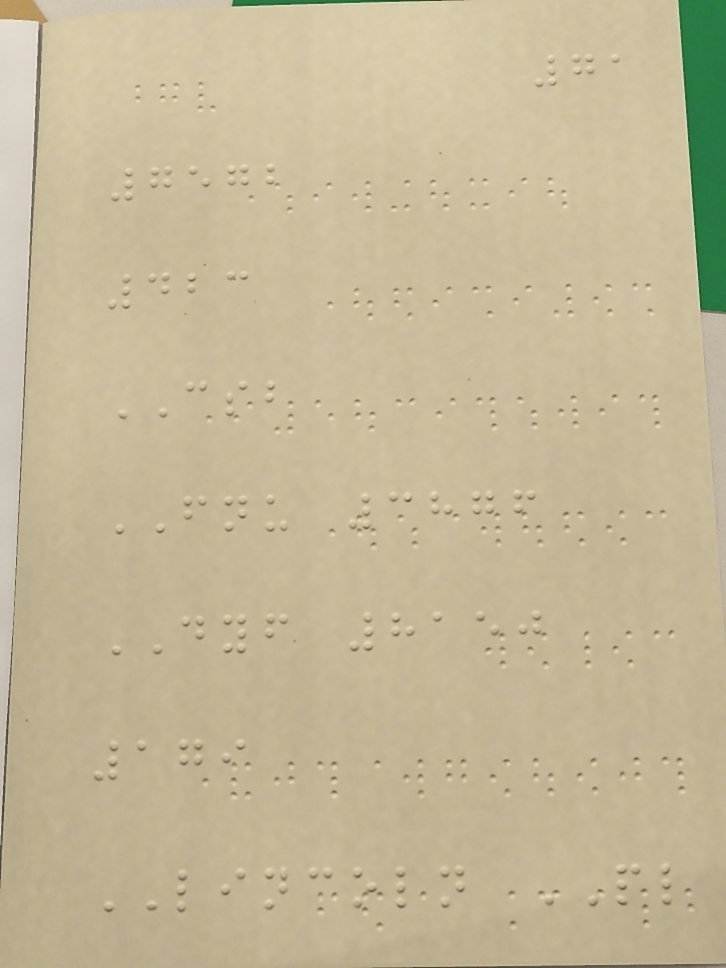71
7572
423
CSB
FNU 3876
DYF 8150
179
LINCOLN PL
